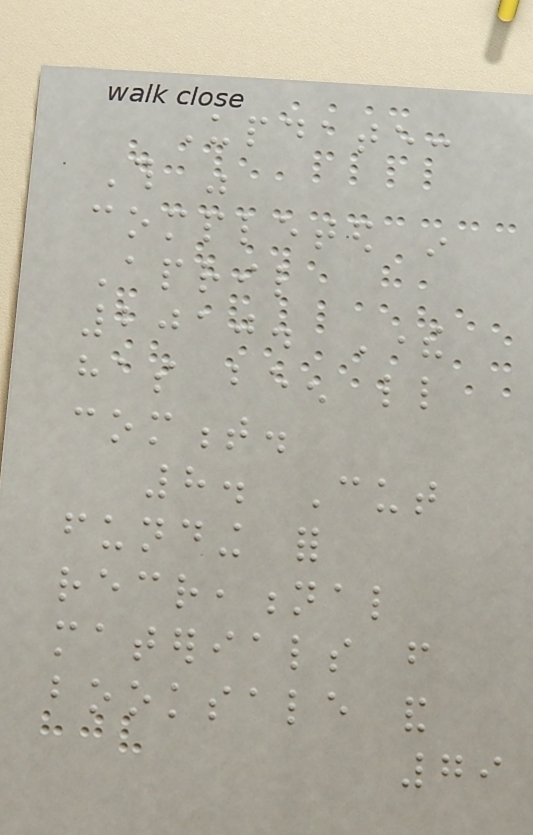Update:
This was
completed in
April
2010. There
has been little
comment.
8. Cut
funding for
recreational
materials from
booksale and
79
